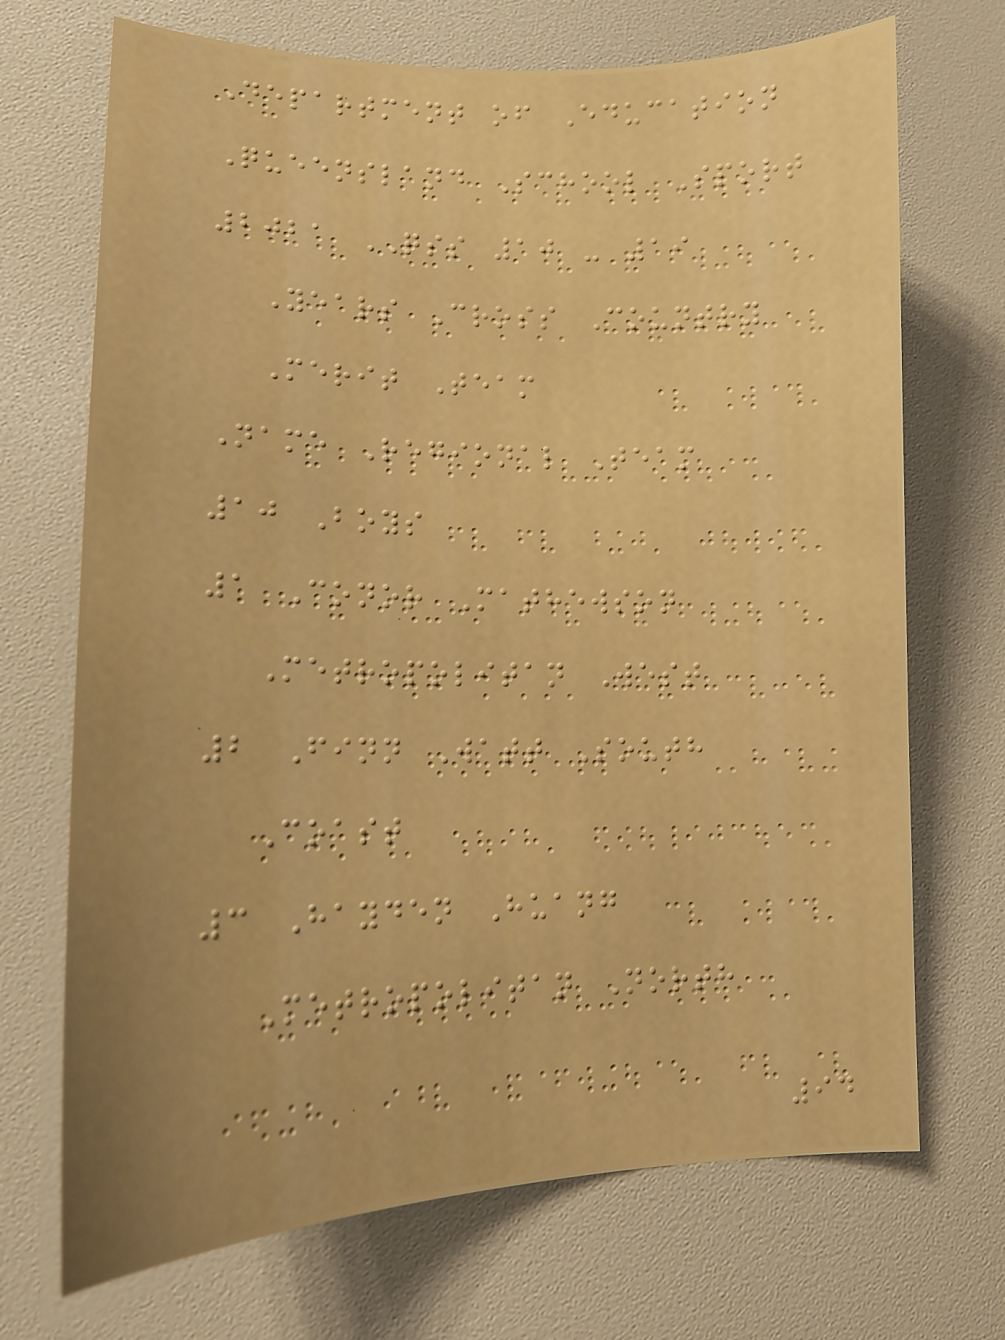Department of Education
Queensland School Sport
2021 QSS 10 - 19
Years Cross Country
Merit Team
Name Regional Team
10 Boys
1 Conor Mathewson
Metropolitan West
2 Finn Watt South
Coast
3 Hayden Huang
Metropolitan North
94
